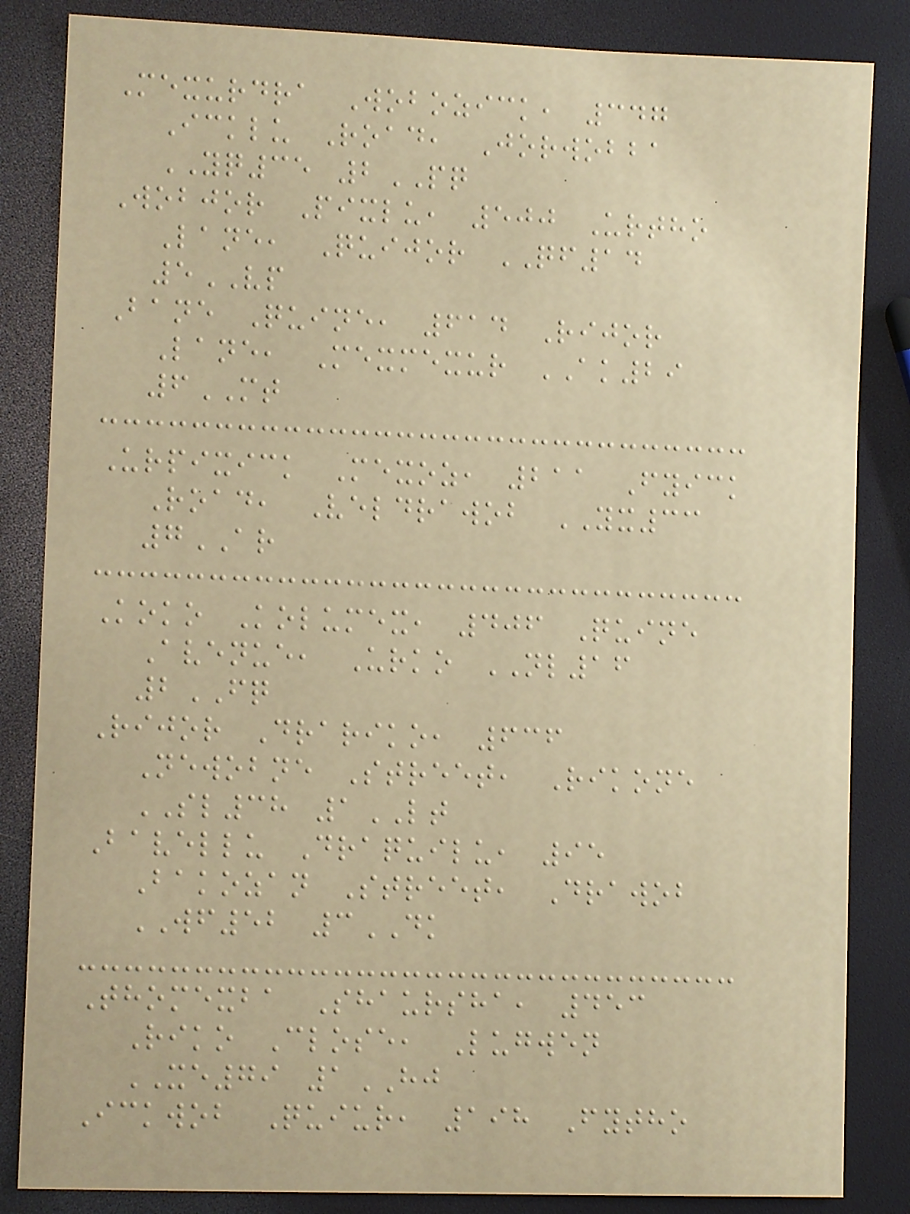Mexurdra Wobozick, 347
Icklu Road, Jorwobba
YQ35 2PQ
Wobjor Pixlu, 500 Urtho
Lane, Quijor QF14
5VP
Bane Quine, 614 Rijor
Lane, Mexmexur AK29
6MT
Urpixick Mexoz, 211 Fyick
Road, Veldrawob YX33
7AR
Koko Kolumex, 406 Quine
Avenue, Urko NL16
2FQ
Rijor Drariko, 636
Newobne Street, Rikone
SL38 1LT
Bavellu Draquilu, 95
Bakozan Street, Drawob
WF52 3DK
Thomexba Shaursha, 453
Riko Close, Lugwen
XE79 1HJ
Ickwob Quiur, 198 Fytho
